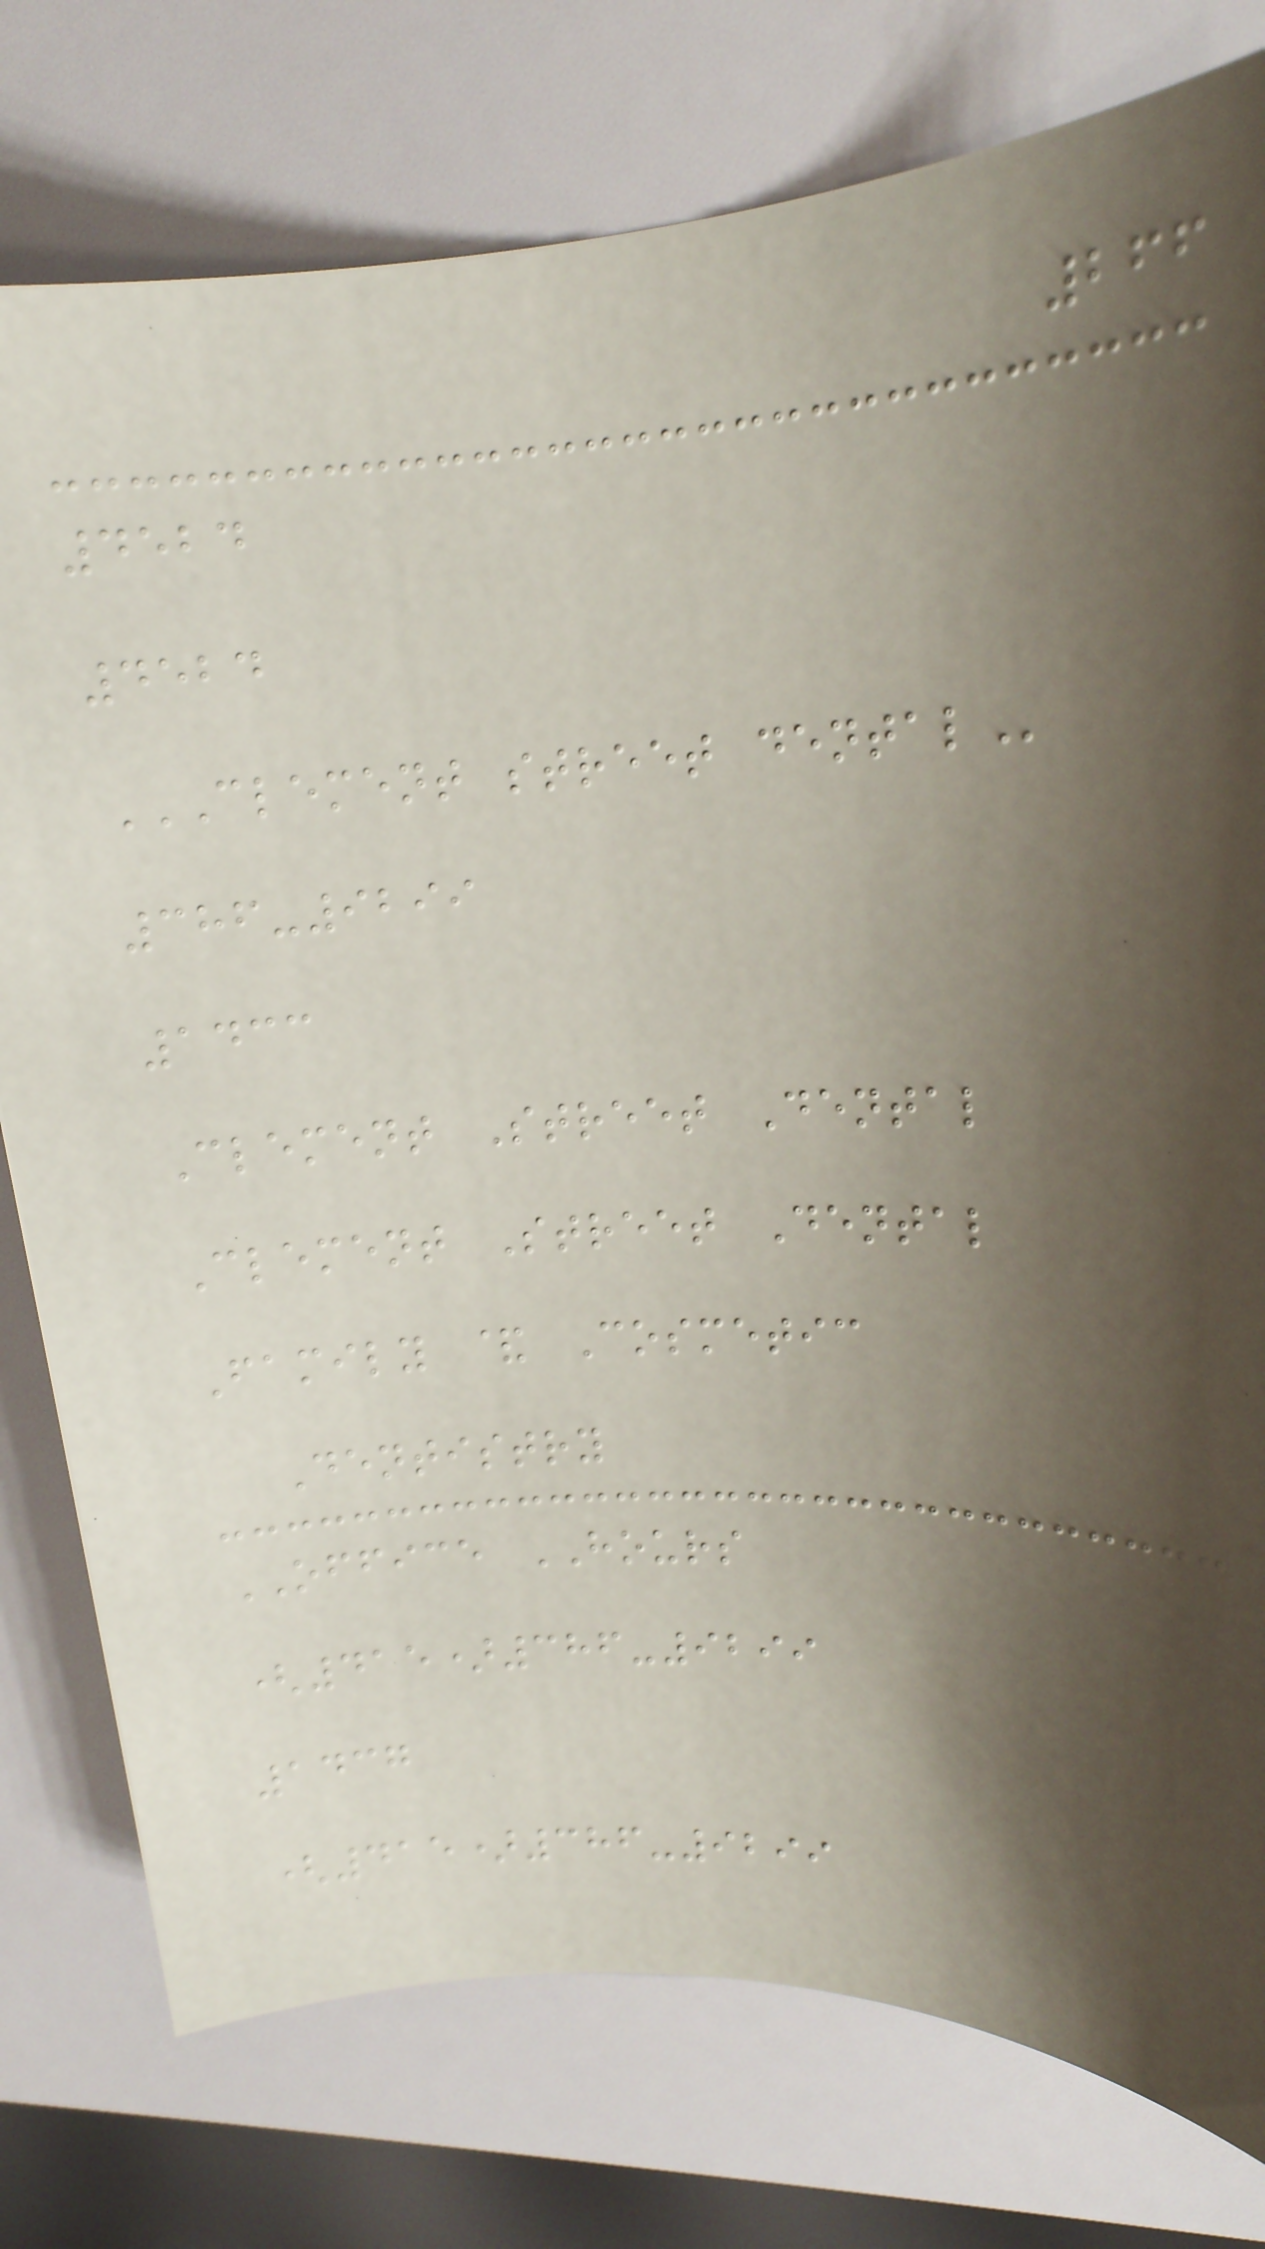266
4524
4524
CLEMENT STREET DENTAL
386-9299
1433
Clement Street Dental
Clement Street Dental
Family & Cosmetic
Dentistry
OFFICE HOURS
(415)386-9299
1437
(415)386-9299
